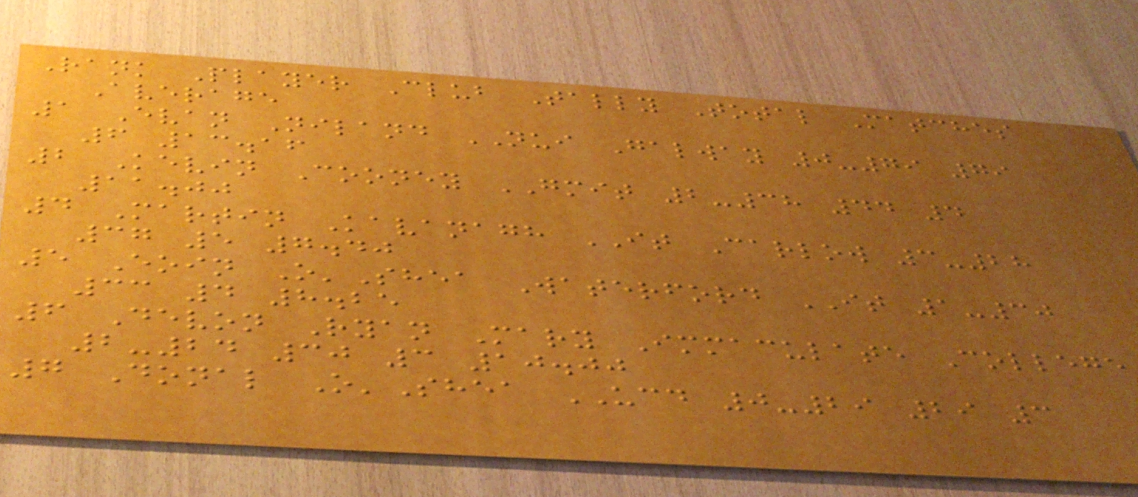Rank Player Club Tally Total Matches
Average
1 Evan Niland NUI Galway 0-79 79
6 13.16
2 Kevin Cooney GMIT 2-38 44 4
11.00
4 Martin Kavanagh IT Carlow 3-28
37 5 7.40
5 Eoin O'Shea Waterford IT 1-30
33 4 8.25
6 Devon Ryan Mary Immaculate College
2-24 30 3 10.00
7 Donal O'Shea UCD 0-29 29 3
